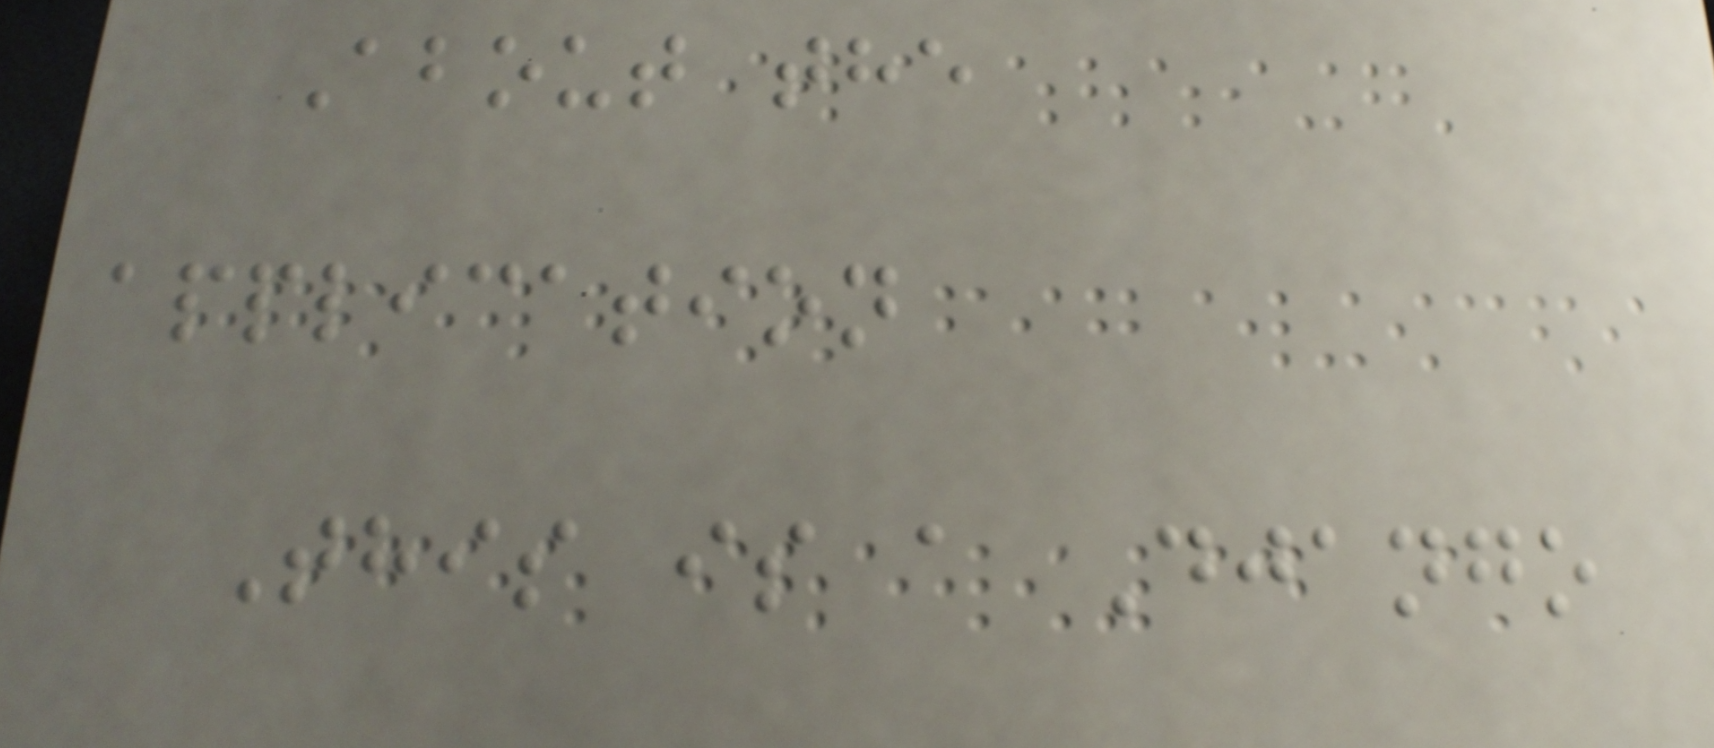About the
application
This is a Django
